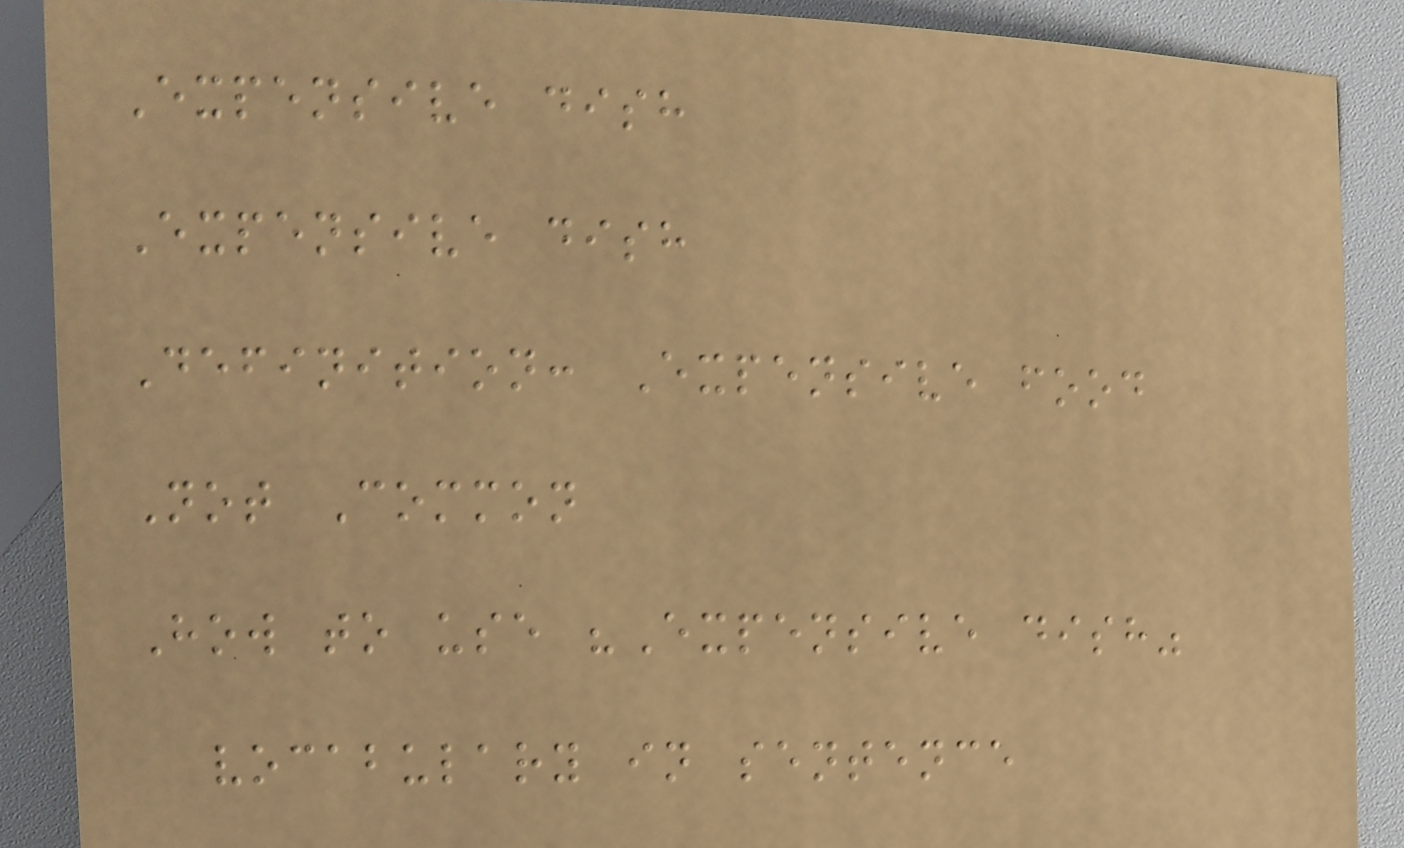Expensive dish
Expensive dish
Definition: Expensive food
Not Common
How to use "Expensive dish"
vocabulary in sentence
